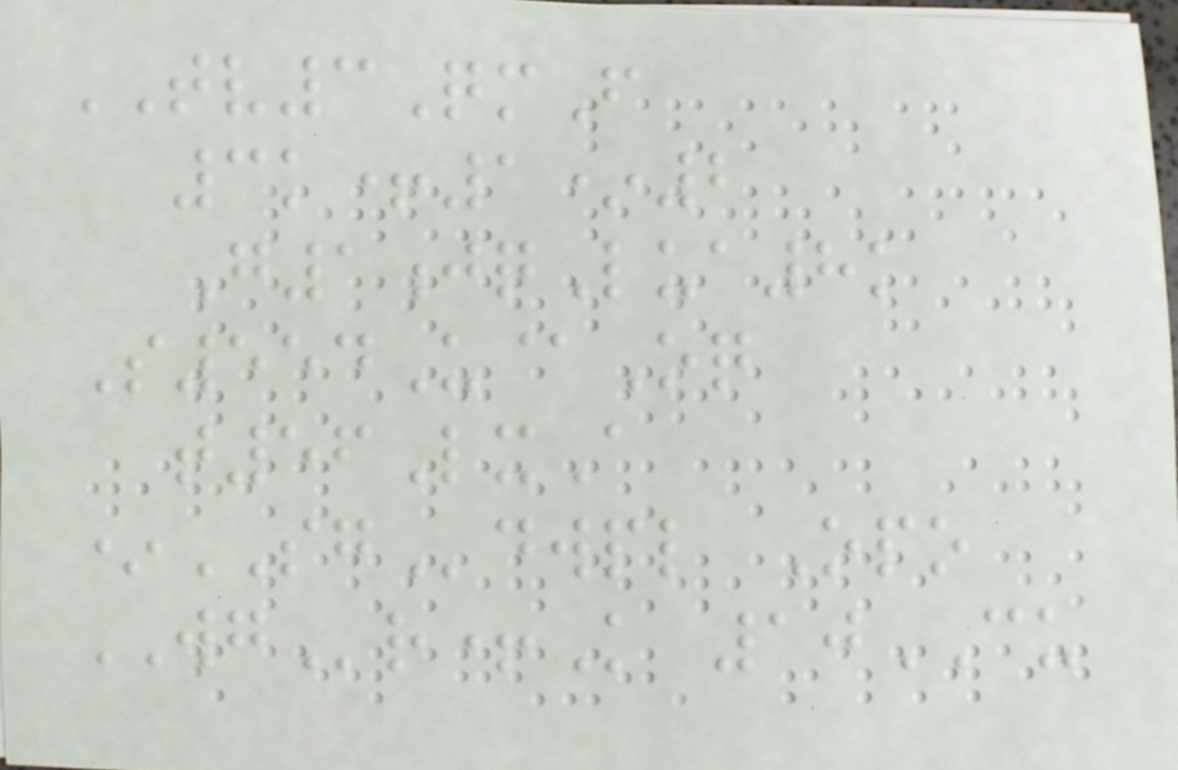TV3QmF
3k+1*2
G1jqLua8k
S554U@Oq
t56LxA
*SGdwpl Opo
WGr+K 10CU
